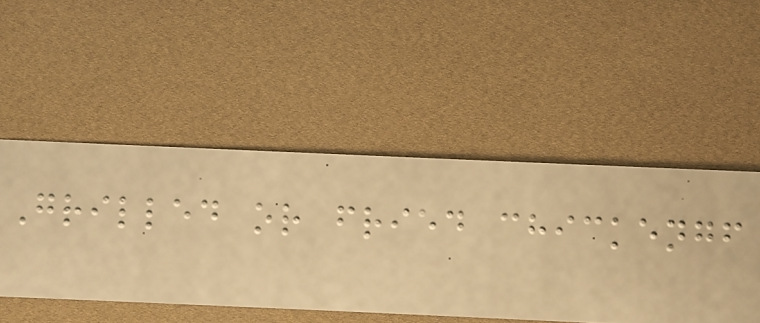Grilled or fried chickengf
